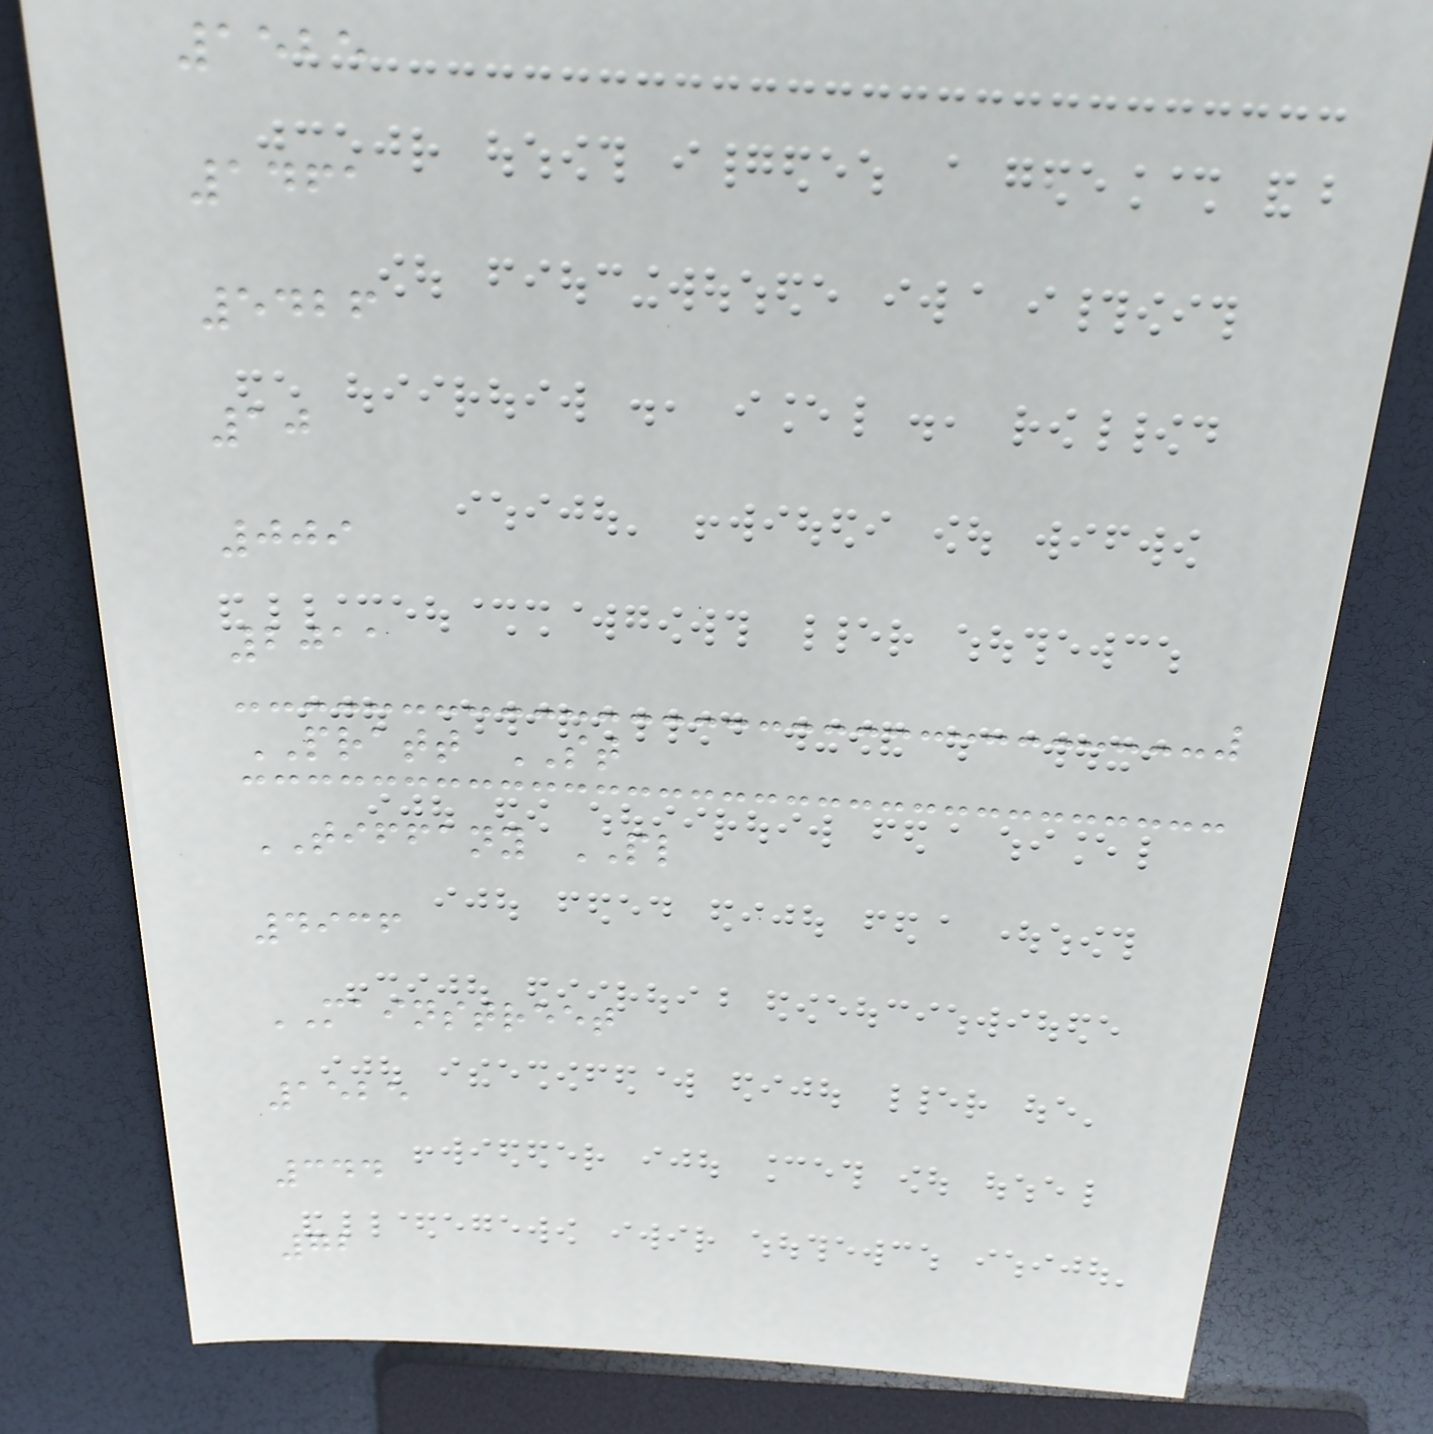1525
1461
5426
10
009
2011
PRATT ST
TIFFANY PL
4936
MAINSTREET
1525
344
72
